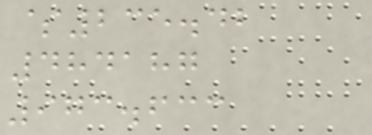$235.42
484187
973.633
